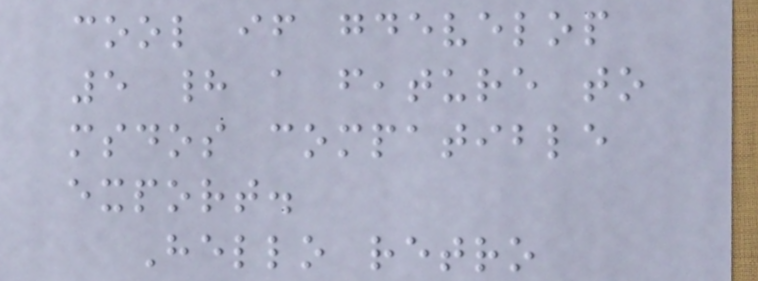cool if gdevelop
5 had a feature to
msdos compatible
export.
Hello retro
